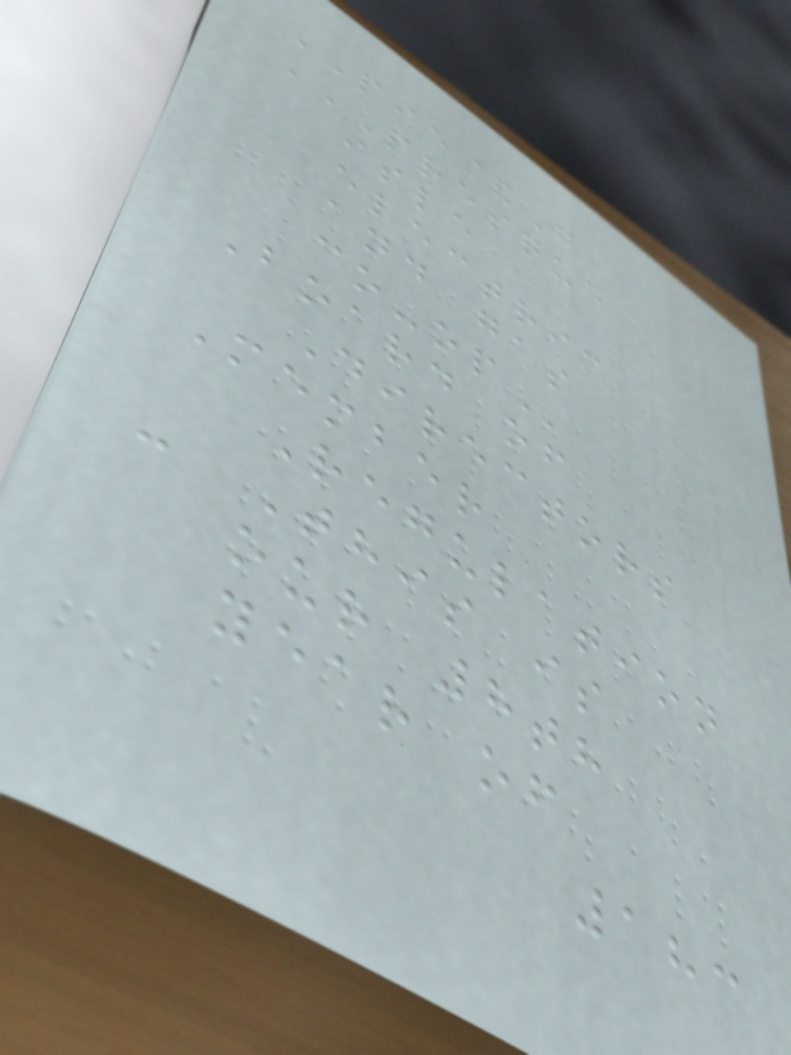PIE&G
PRESQUE
ISLE
ELECTRIC
AND GAS
CO-OP
Board of
Directors
Member
Regulation
- This is
our 8th
year of
183
